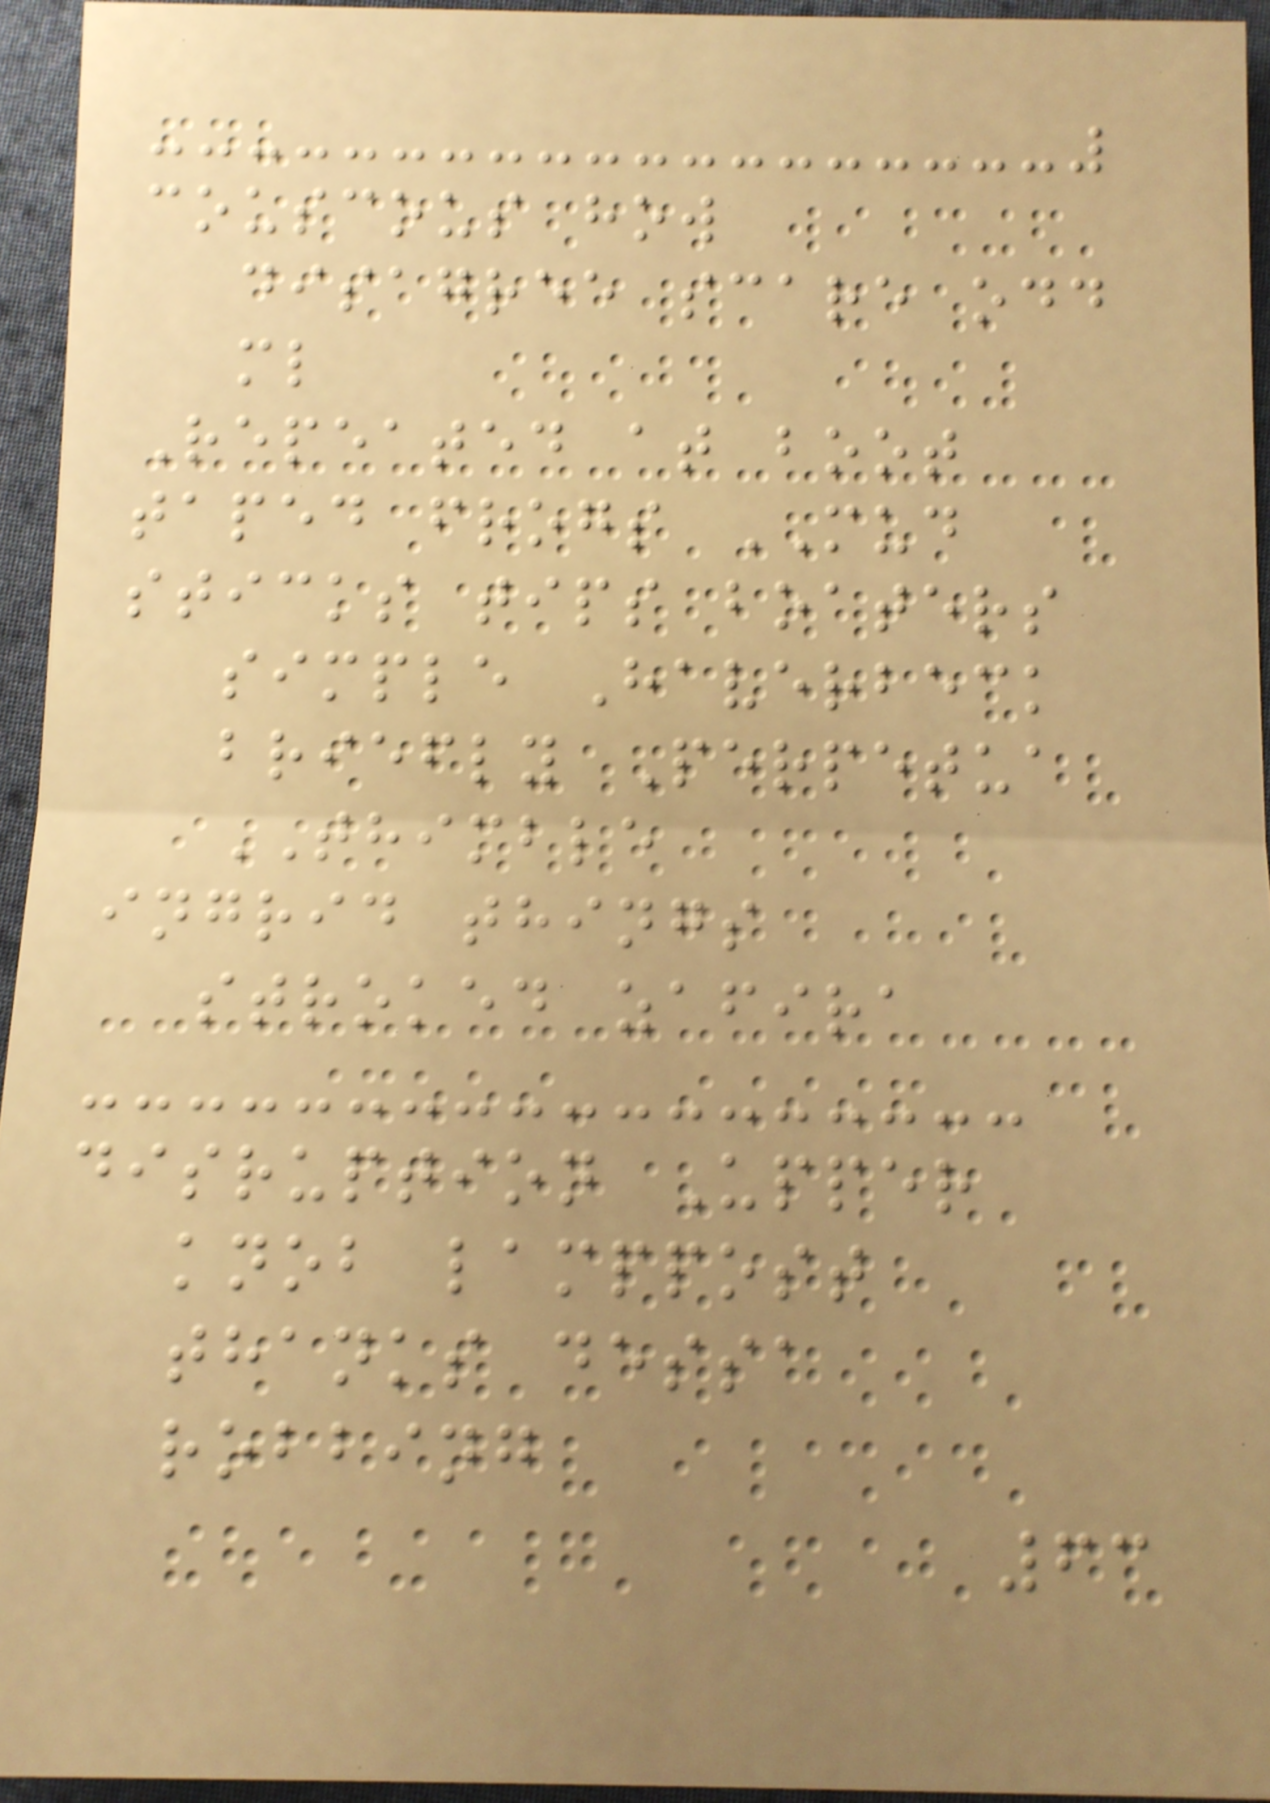couscous how
disagree scare odd
ml
Repeated at boot
taped frogs MUD
sticks tips boaters
simple Haverbeck
briefly Perpetua
THIMBLE
ingrid things
stroked zafira
disruption Upper
knob lamppost
thanks dessa
robbing
63
